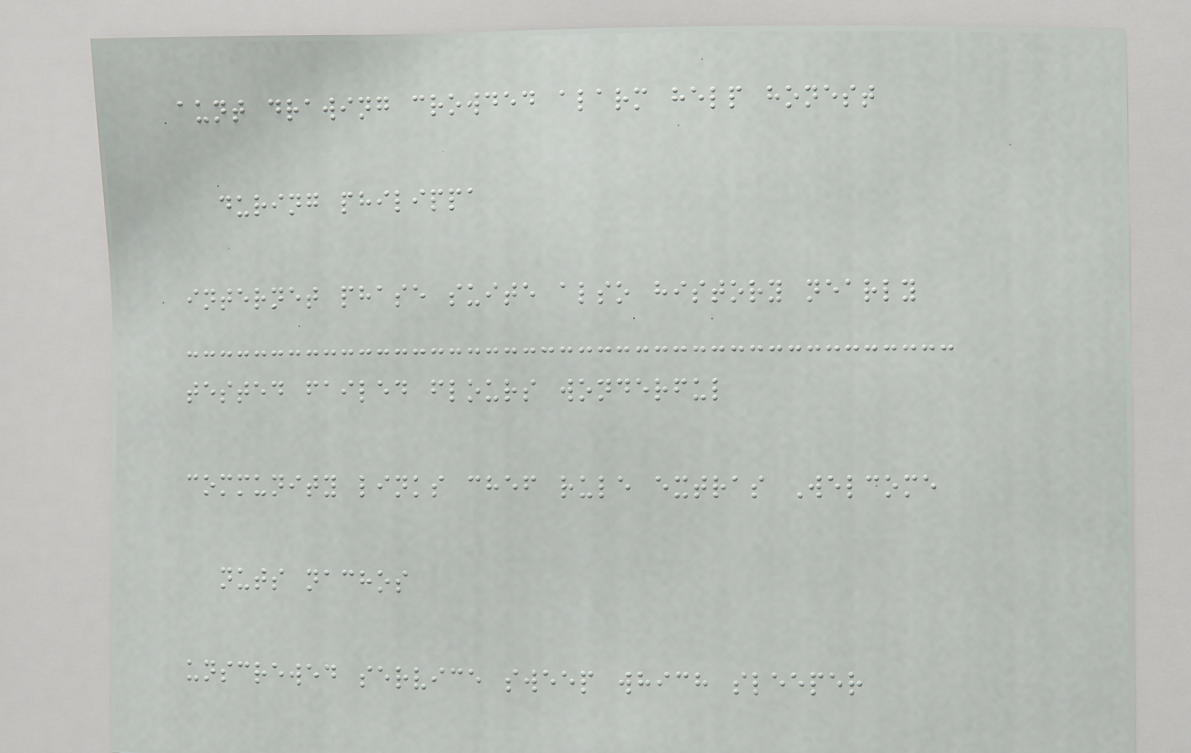aunt drawing crowded alarm help honest
during philippa
internet phase suite also history nearly
tested failed flours wonderful
community links chef rule extras Welcome
nuts nachos
unscrewed service sweep which sleeper
